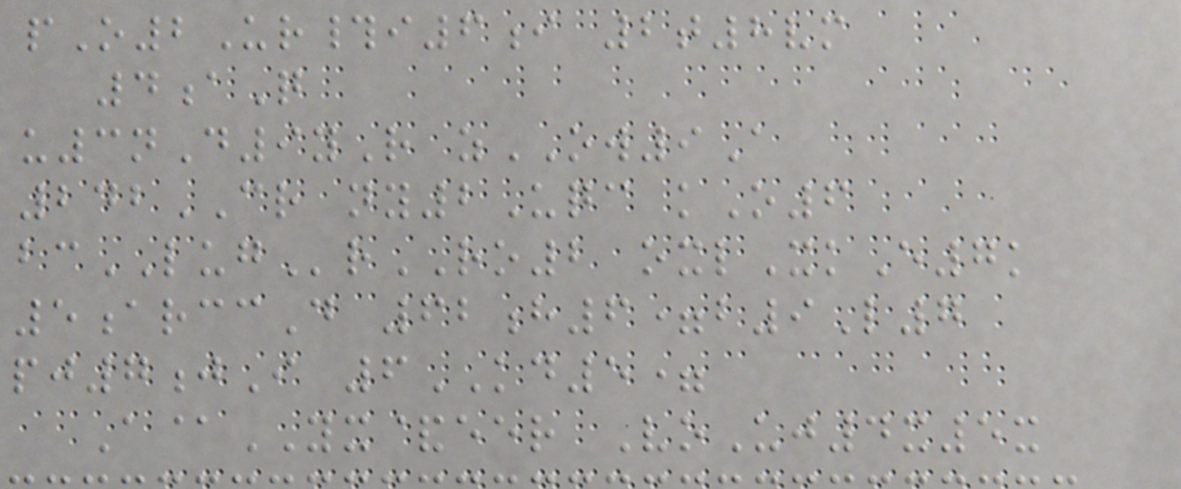pO2Ur#i6i 2t8vm
4aQ
u3nD9yR zOW9A
242CR ny2Uqc kO6
bcLUGrRO2 oxlXkE7k
5arccD 62h6=b9L7
pj7jI 6KD5=
A@YX&eer VoUj4x5x
